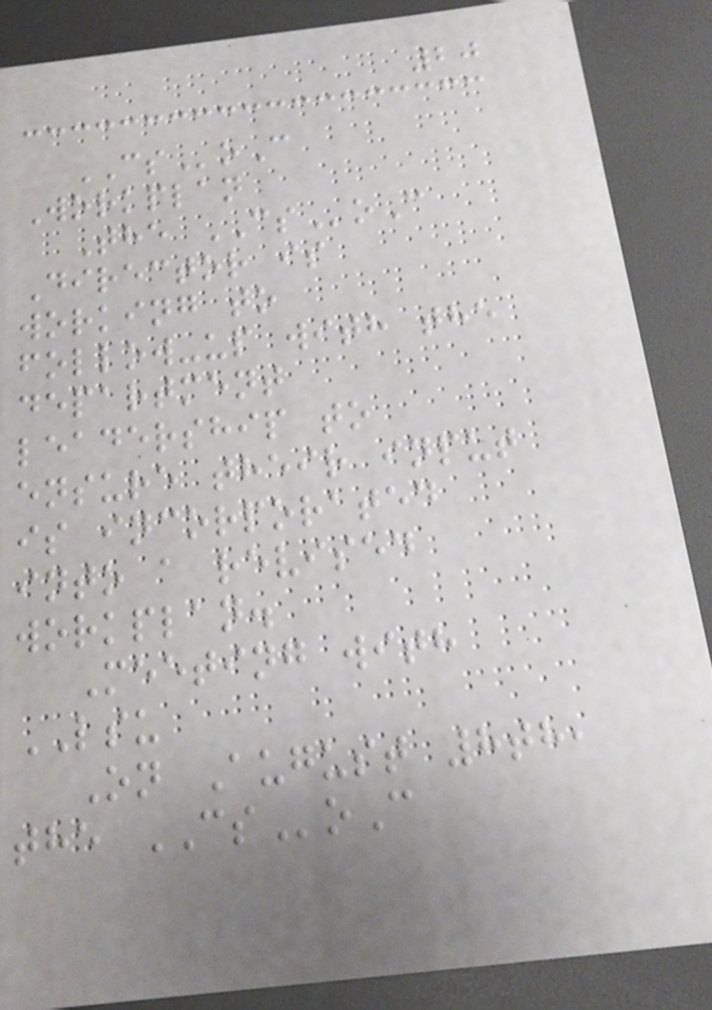20
CSoC
Workplan
The CSoC
Director is
working to
follow-up with the
department
leadership to
ensure their input
is incorporated
into a revised
workplan.
Meeting with
LSU
On August 8th,
the CSoC
